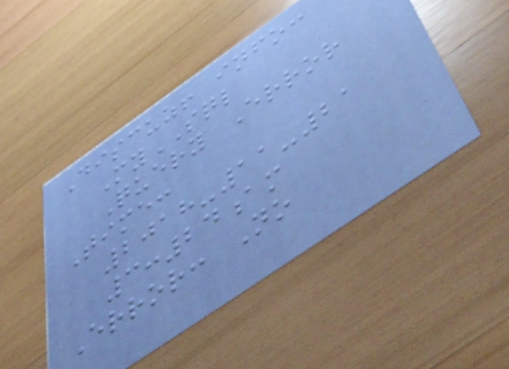Discuz! info:
MySQL
Query Error
Time:
2018-11-21
3:24am
Error: No
